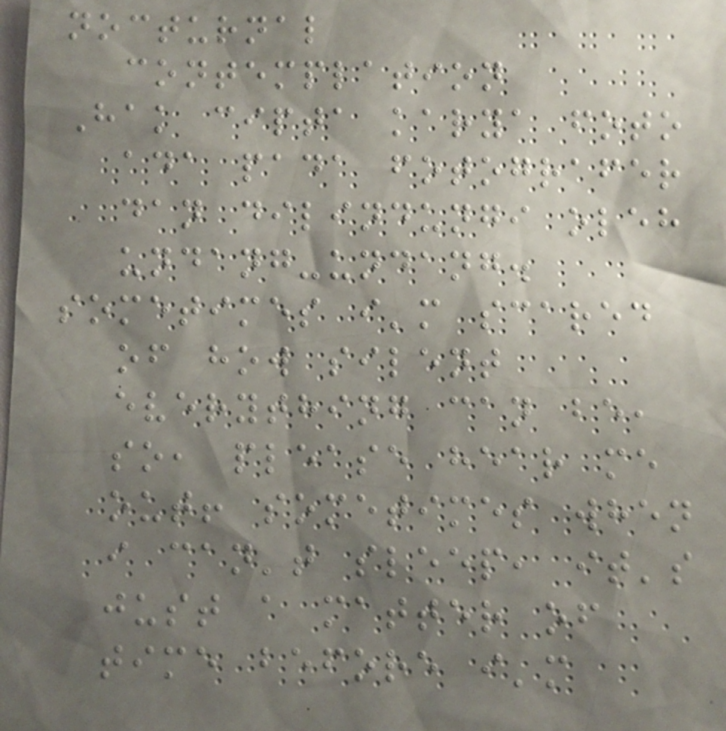nocturnal
contemplation
Hak cipta karya foto
ada pada fotografer
dan dilindungi oleh
undang-undang.
sometimes i'm scared
of how silent
everything can be,
so, please hear me
out! sometimes when
i can't sleep, it's
just a matter of
time before i'm
